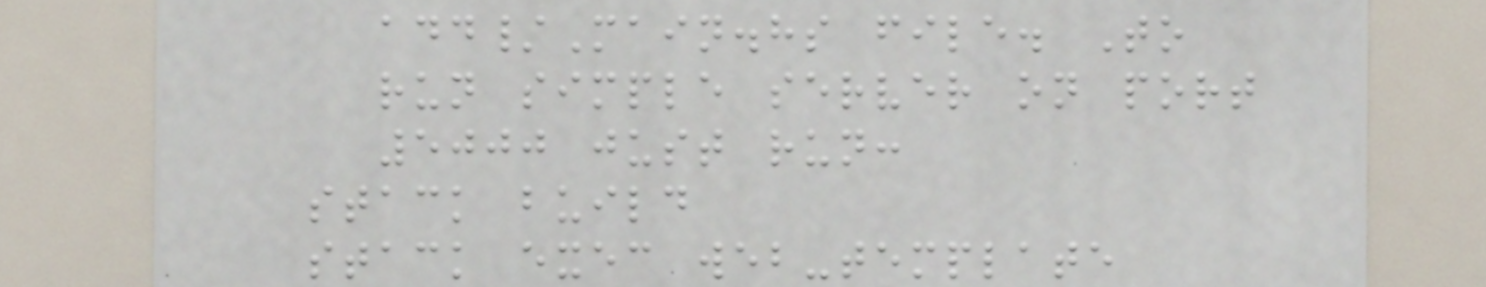add/Main.hs file. To
run simple server on port
5000 just run:
stack build
stack exec web-template
